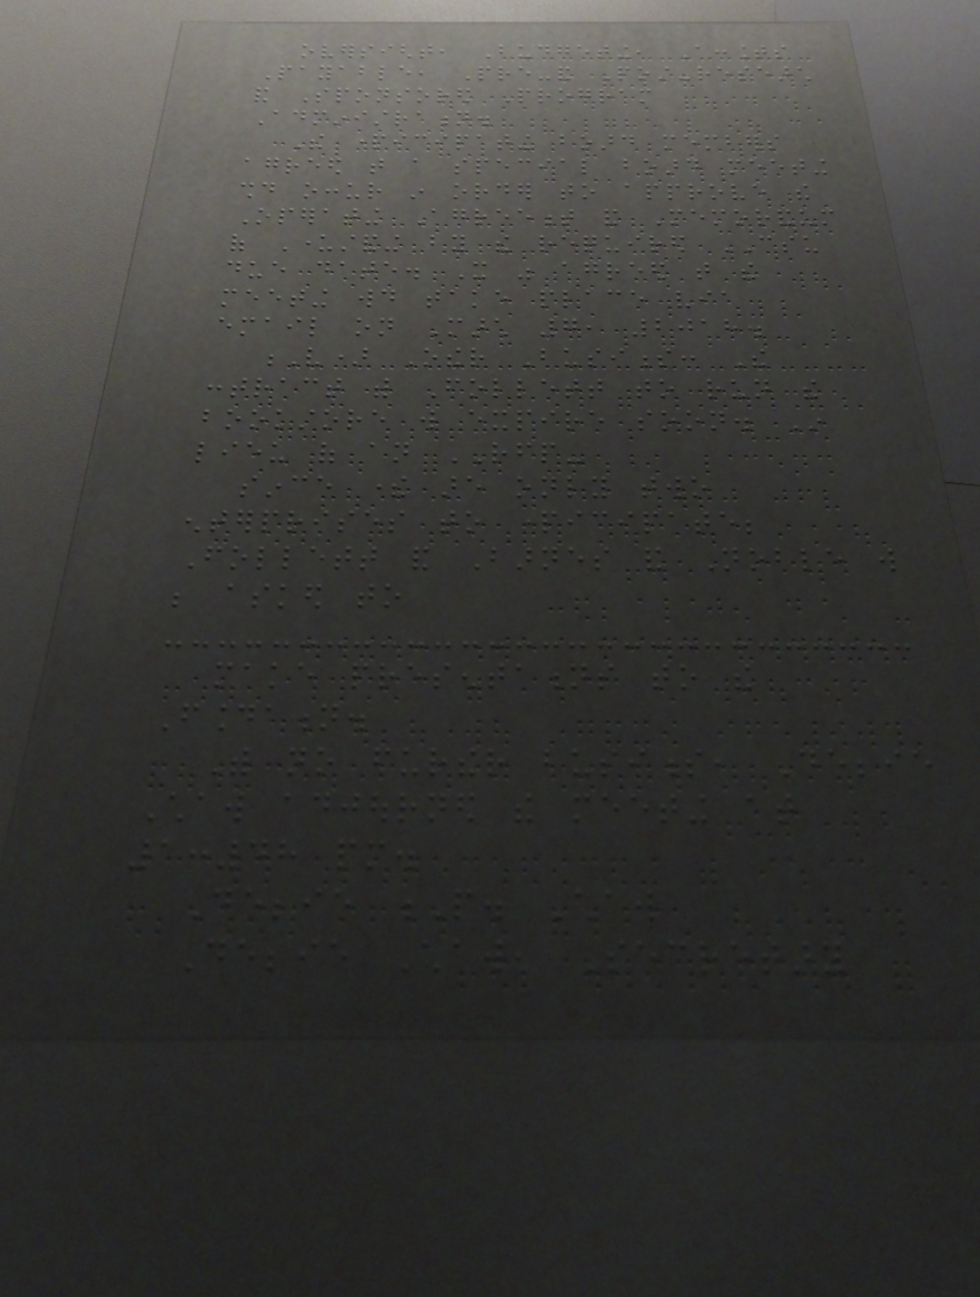oversight, Budgeting, Accounts
Payable, Pre-and Post-research
and Sponsored Program
Administration.
The participating board members
agreed that a special board meeting
should occur in order to approve the
Operating Agreement and Memorandum
of Understanding by the required CSU
due date. It was agreed that the
meeting would take place via
email on March 7, 2018.
V) Other Business: The
contract with Follett to run the
bookstore will expire soon. In
lieu of an RFP-
since there are only two
enterprises to participate;
Follett and Barnes and Noble will
be asked to
make presentations to the
Foundation.
With no further business, Debbie
Chaw adjourned the meeting at
1:48 pm.
Debbie P. Chaw
Debbie Chaw, Secretary
